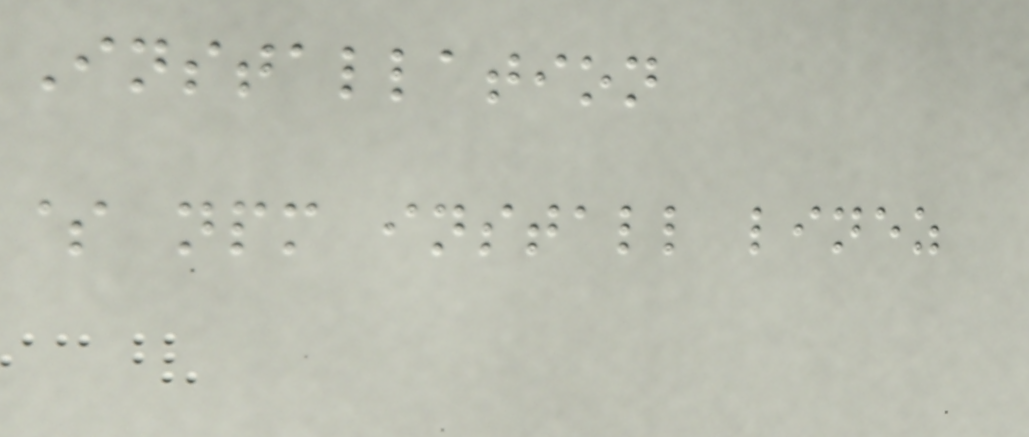Installation
$ npm install linez
